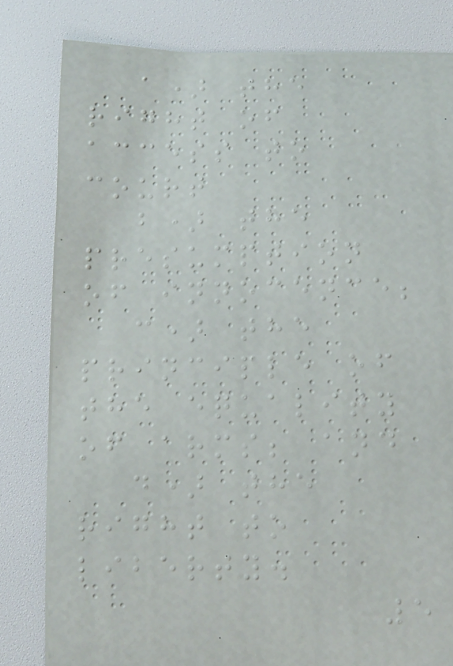a) the
right of
access to
court
b) the
presumption
of innocence;
c) the
principle of
the equality
of arms; and
d) the
right to
liberty.
5
